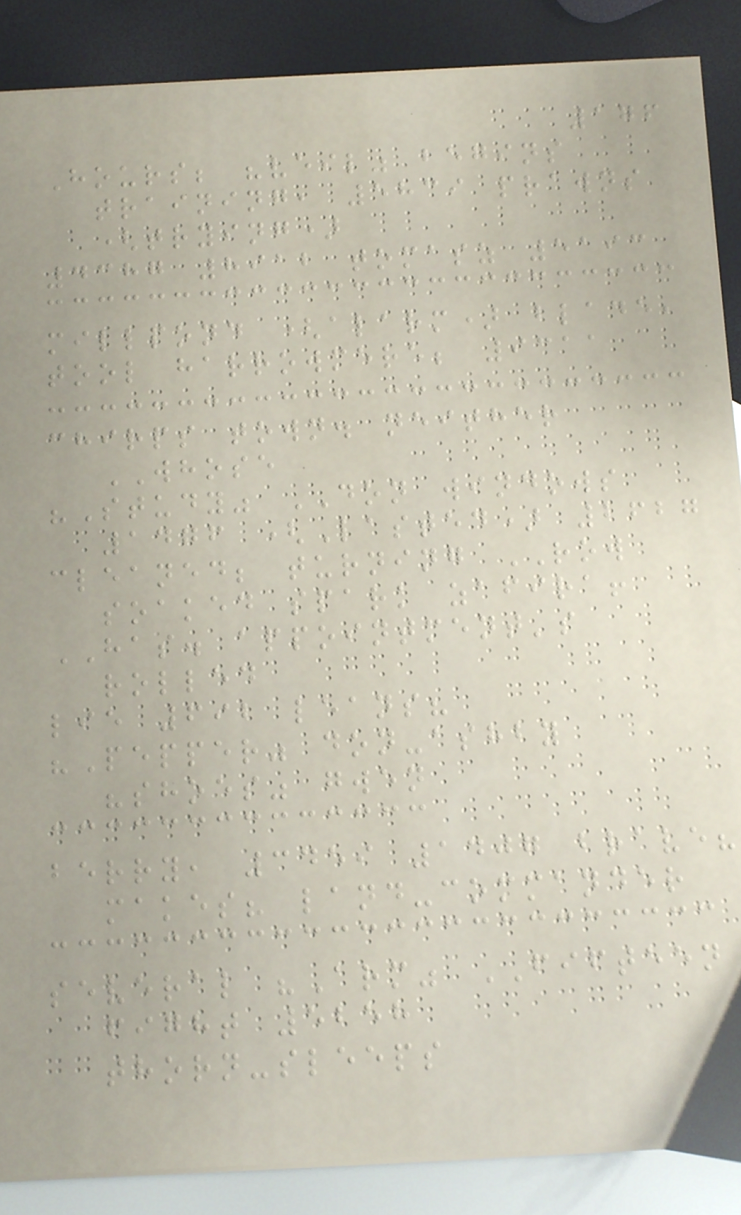176
Hours; "veil" begins
training, 5839 prawns
(trying)
4387 8912 tomasz 5193
millpond (alarm) blade,
tool harrowmere; 9311
chirps town. neither
WHOSE
"Study" DON windows
1476 (Lasted) 2627
cleaned; turning ROW
soaked spark zafira!
HAS. appointment's
rolled
lie 692 leans?
"Pepper" don-ashby
"shoes" gwen
berry, 3459 1407 brave?
makes? land-commander
several "Arm" FIFTEEN
fight 5258
thorn-sleeps
